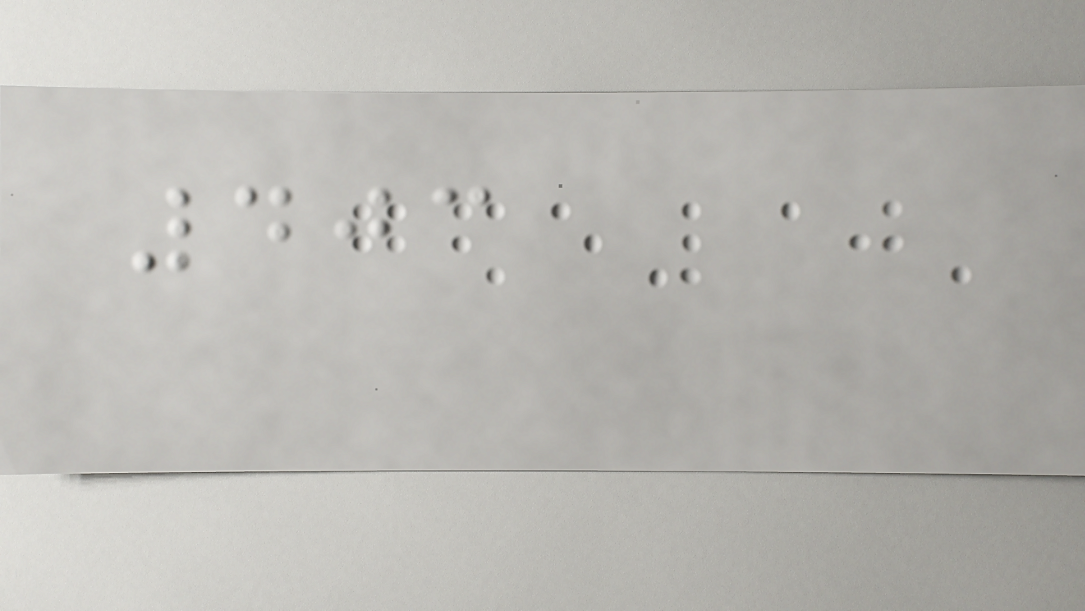403
